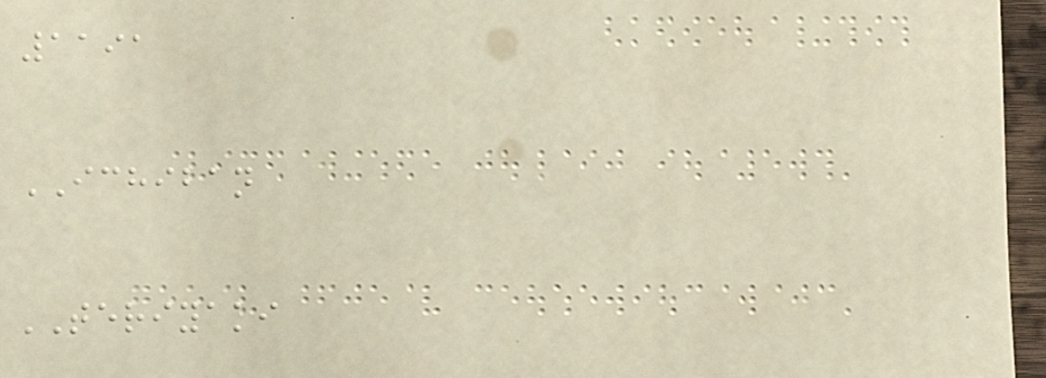1191
ICHIBAN
TERIYAKI
